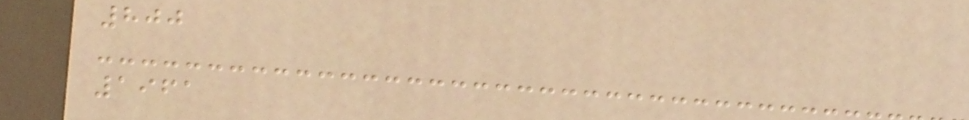800
1961
